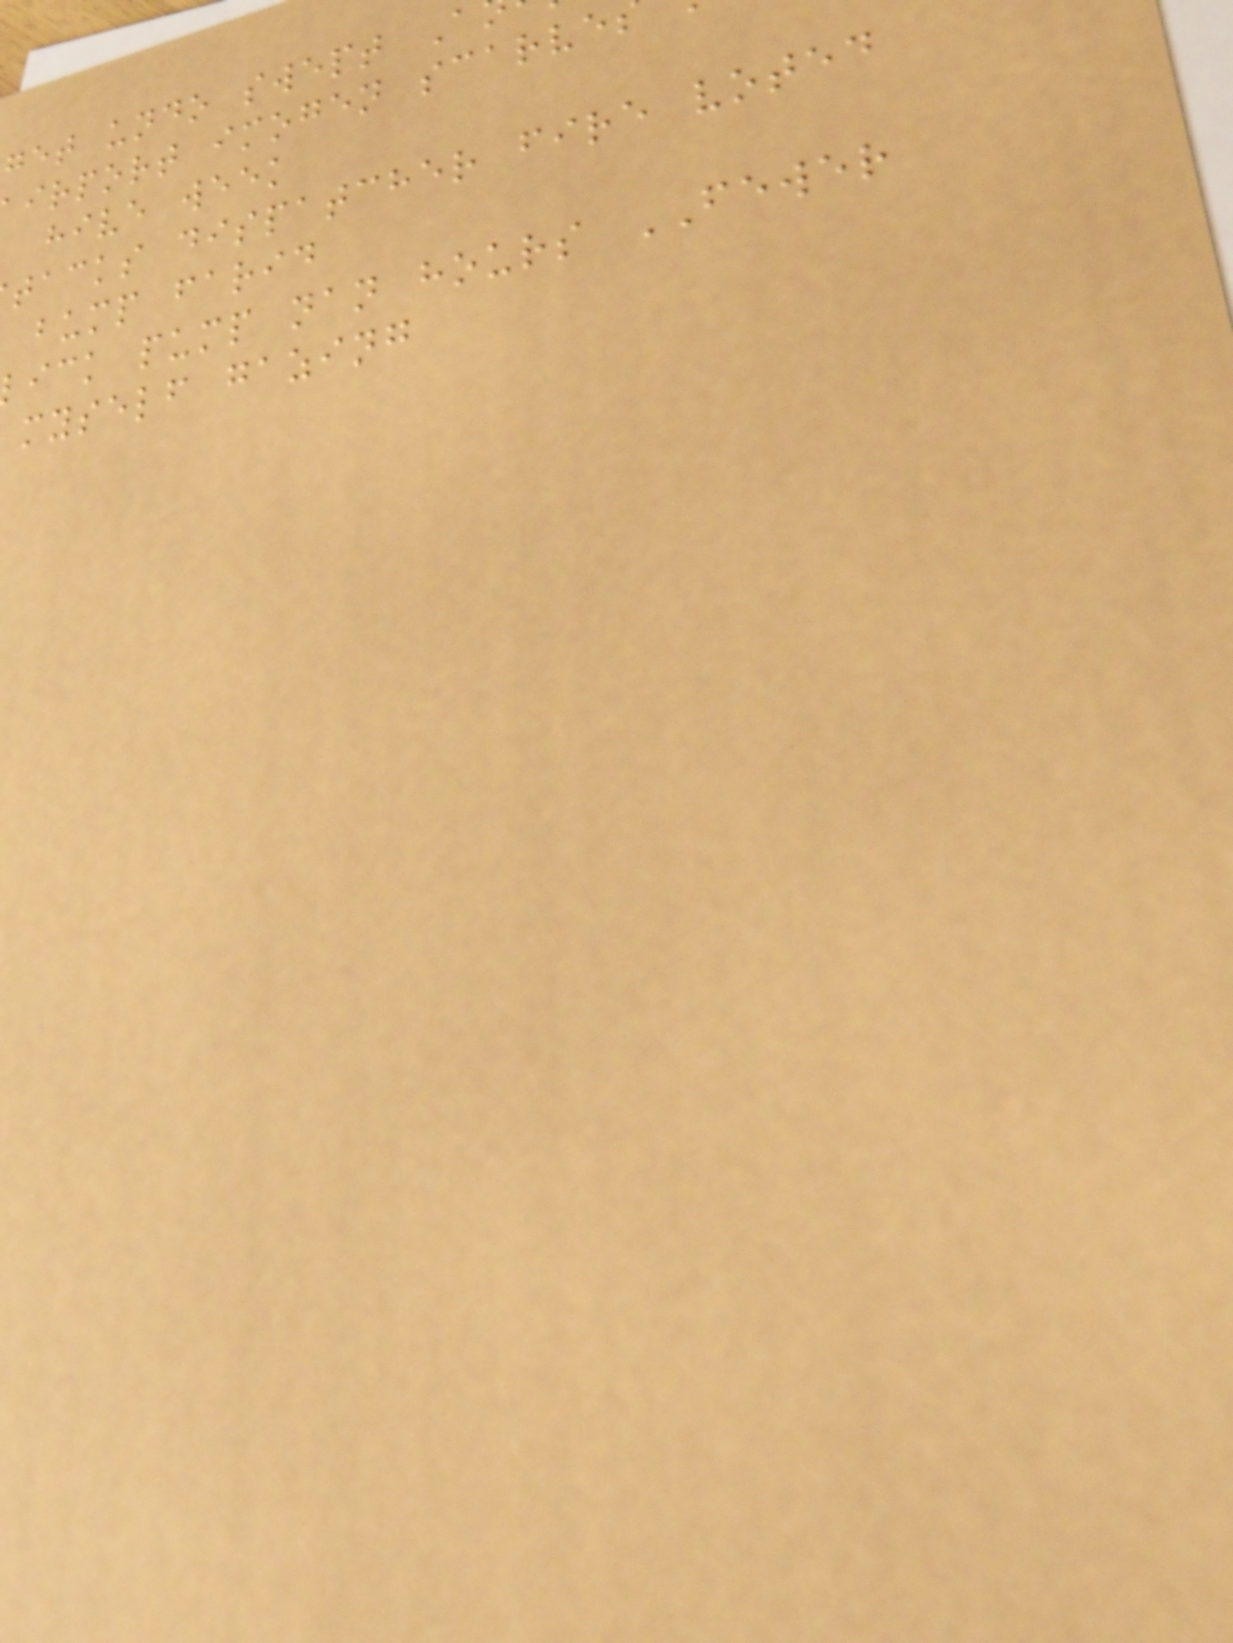get undo swept A
irport imogen scarve
hive week
tacks dispatcher fire voted
bump farid
ick pump nan hours FEWER
myself gazing
